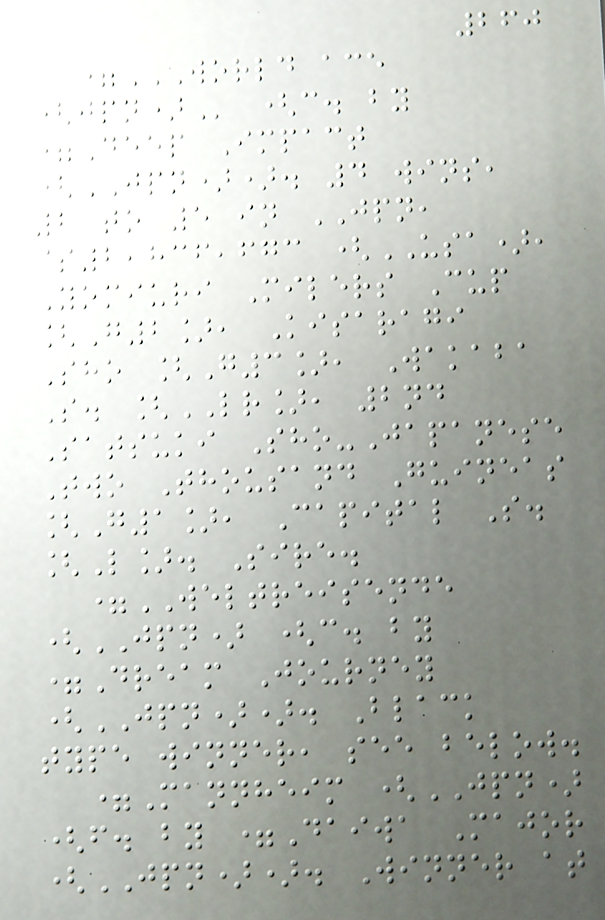260
=WORLD ACE
(JPN) (c. by
=Deep Impact
(JPN)). 4 wins,
2 to 5 in JPN,
$2,836,673 (USA),
Yomiuri Milers Cup
[G2], Kisaragi
Sho [G3], Wakaba
S. [LR], 2nd
Satsuki Sho-Japanese
Two Thousand Guineas
[G1], Capital S.
[L]. Sire.
=WELTREISENDE
(JPN) (c. by
=Dream Journey
(JPN)). Black
type winner, see below.
=Mannheim (JPN)
(f. by =Daiwa Major
(JPN)). Winner at
